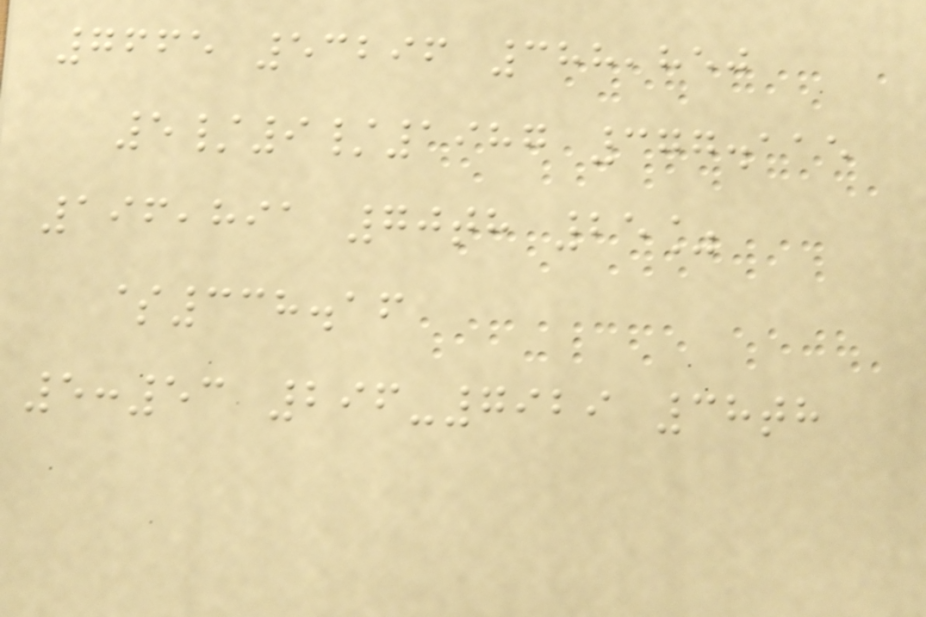7665 53296 388,850
5/9/1987 377.115
196,891 70th 25%
$338.16
5:53 296-7929 38th
